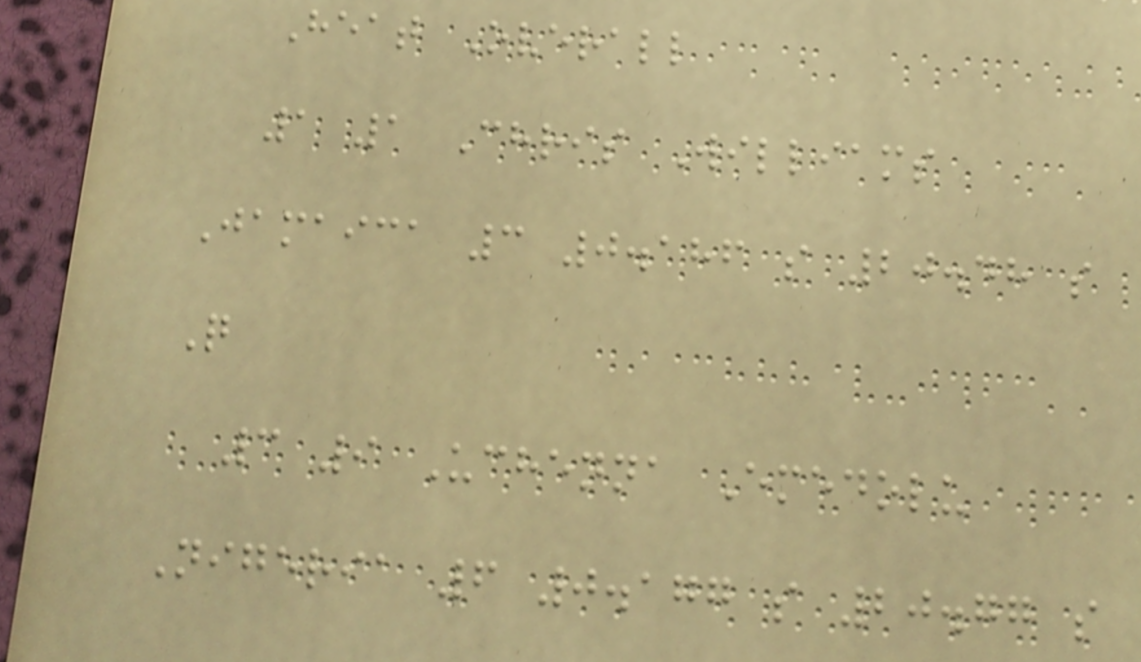Heat Overall
1 1 Chris Williams
Jamaica 3 0.186 s 20.48 s
Q
3 9 Uchenna Emedolu
Nigeria 6 0.177 s 20.77 s
